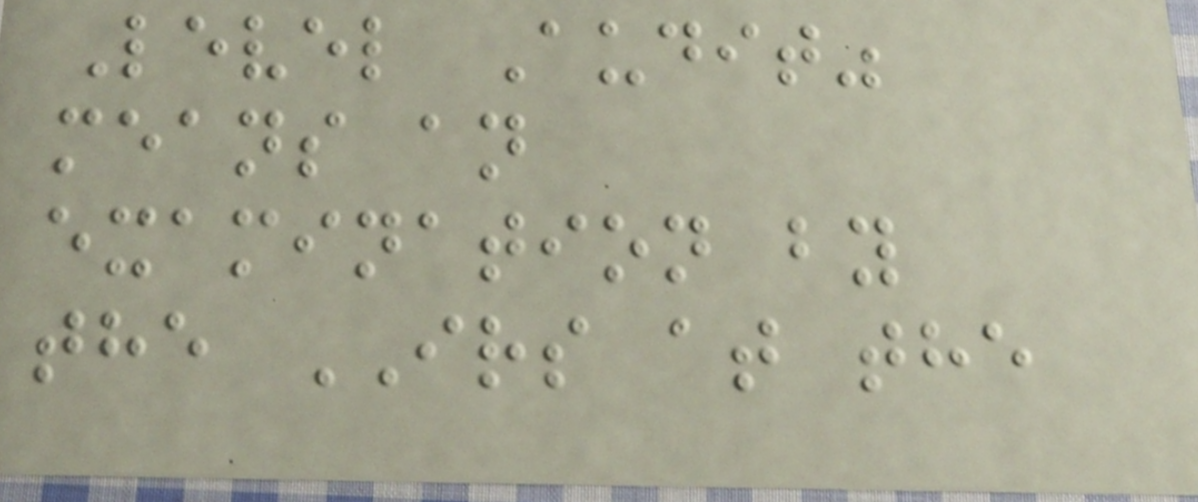Level Audit"
means an
examination by
the IRS at the
